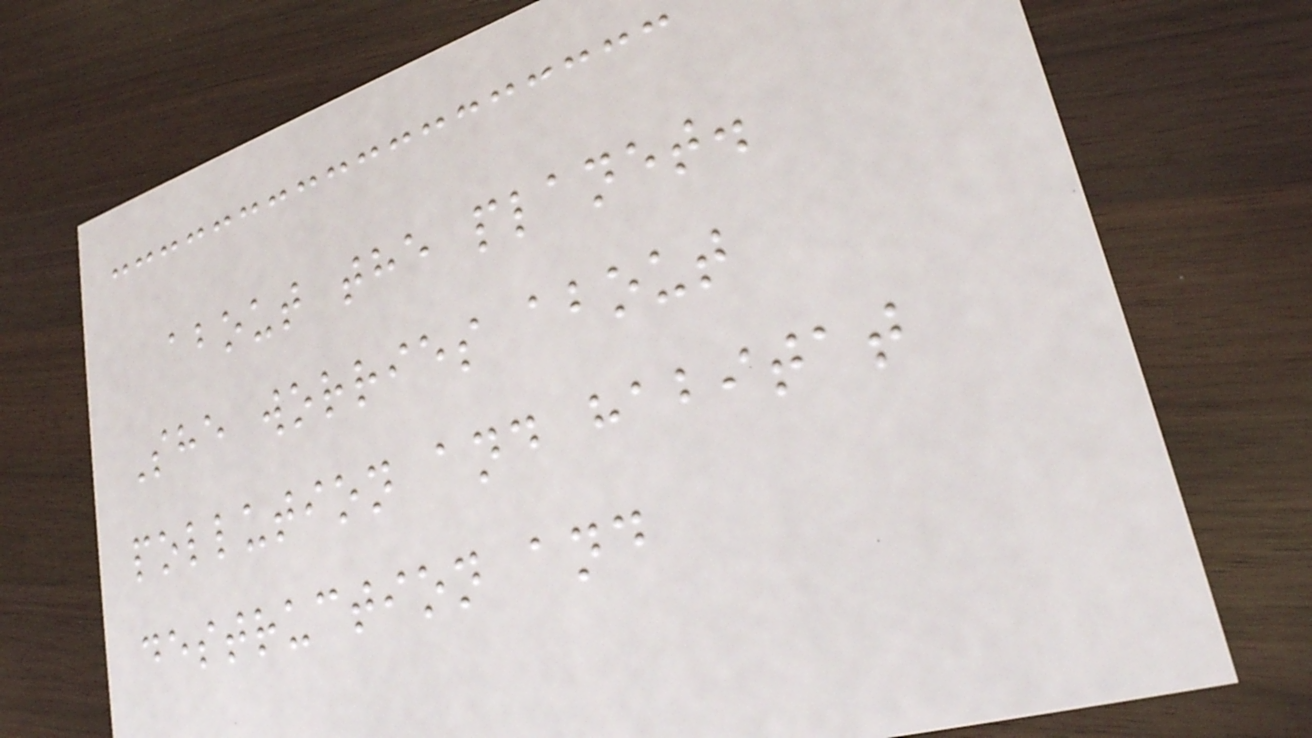about the planet.
She worries about
pollution and habitat
destruction and
